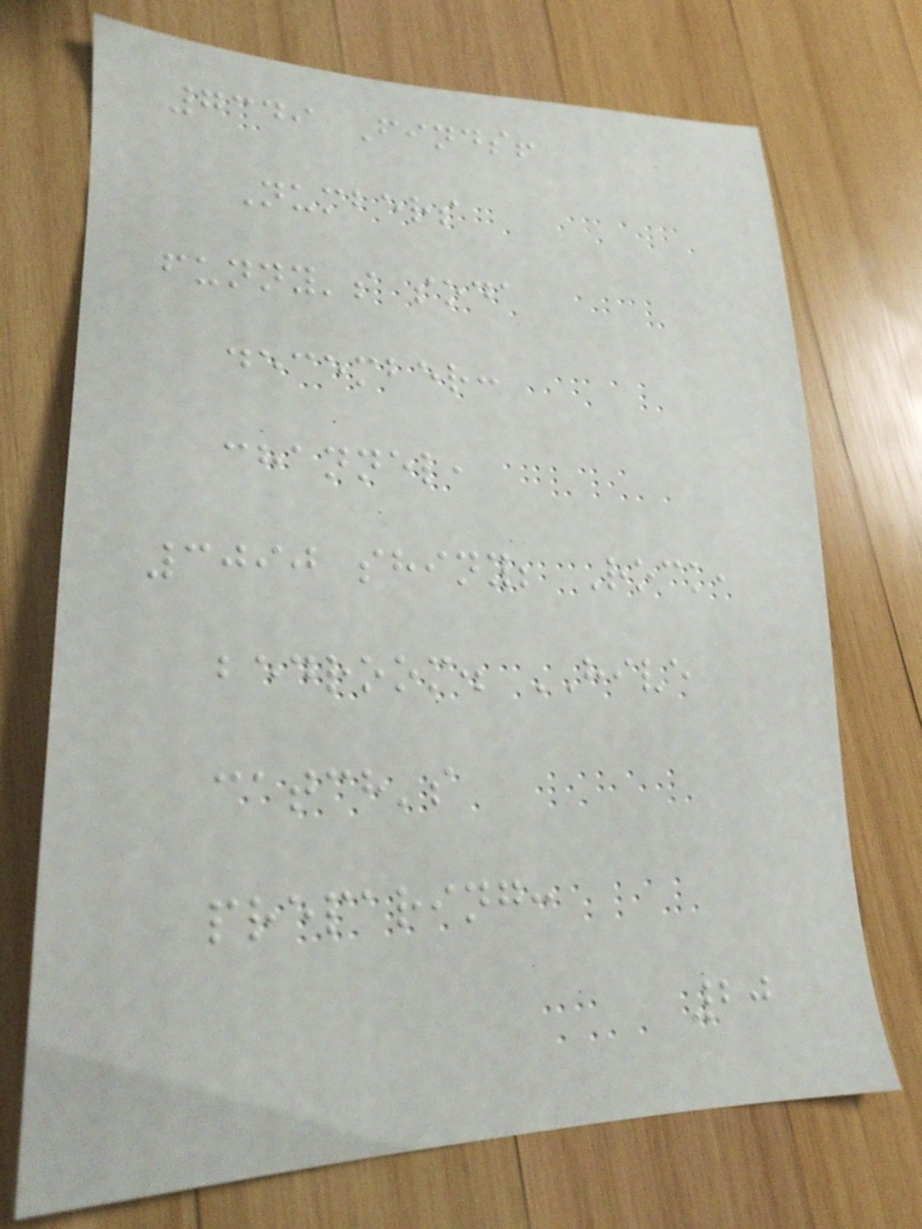7349 Finds!
Numbers
funny's soda
december:
channel,
3090 shiny; Rock,
bedroom. HIVE
catch's
preparing:
20
